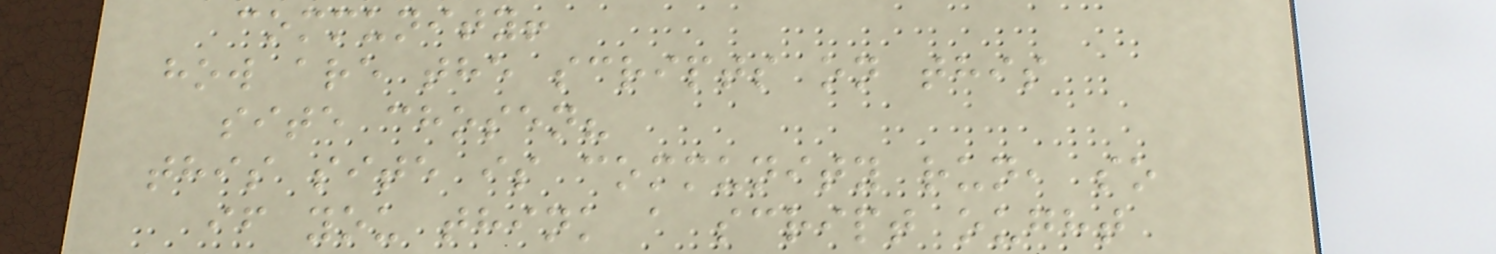community!
how are the scripts on this
site chosen?
this site is community run, so
if you think a script ought
